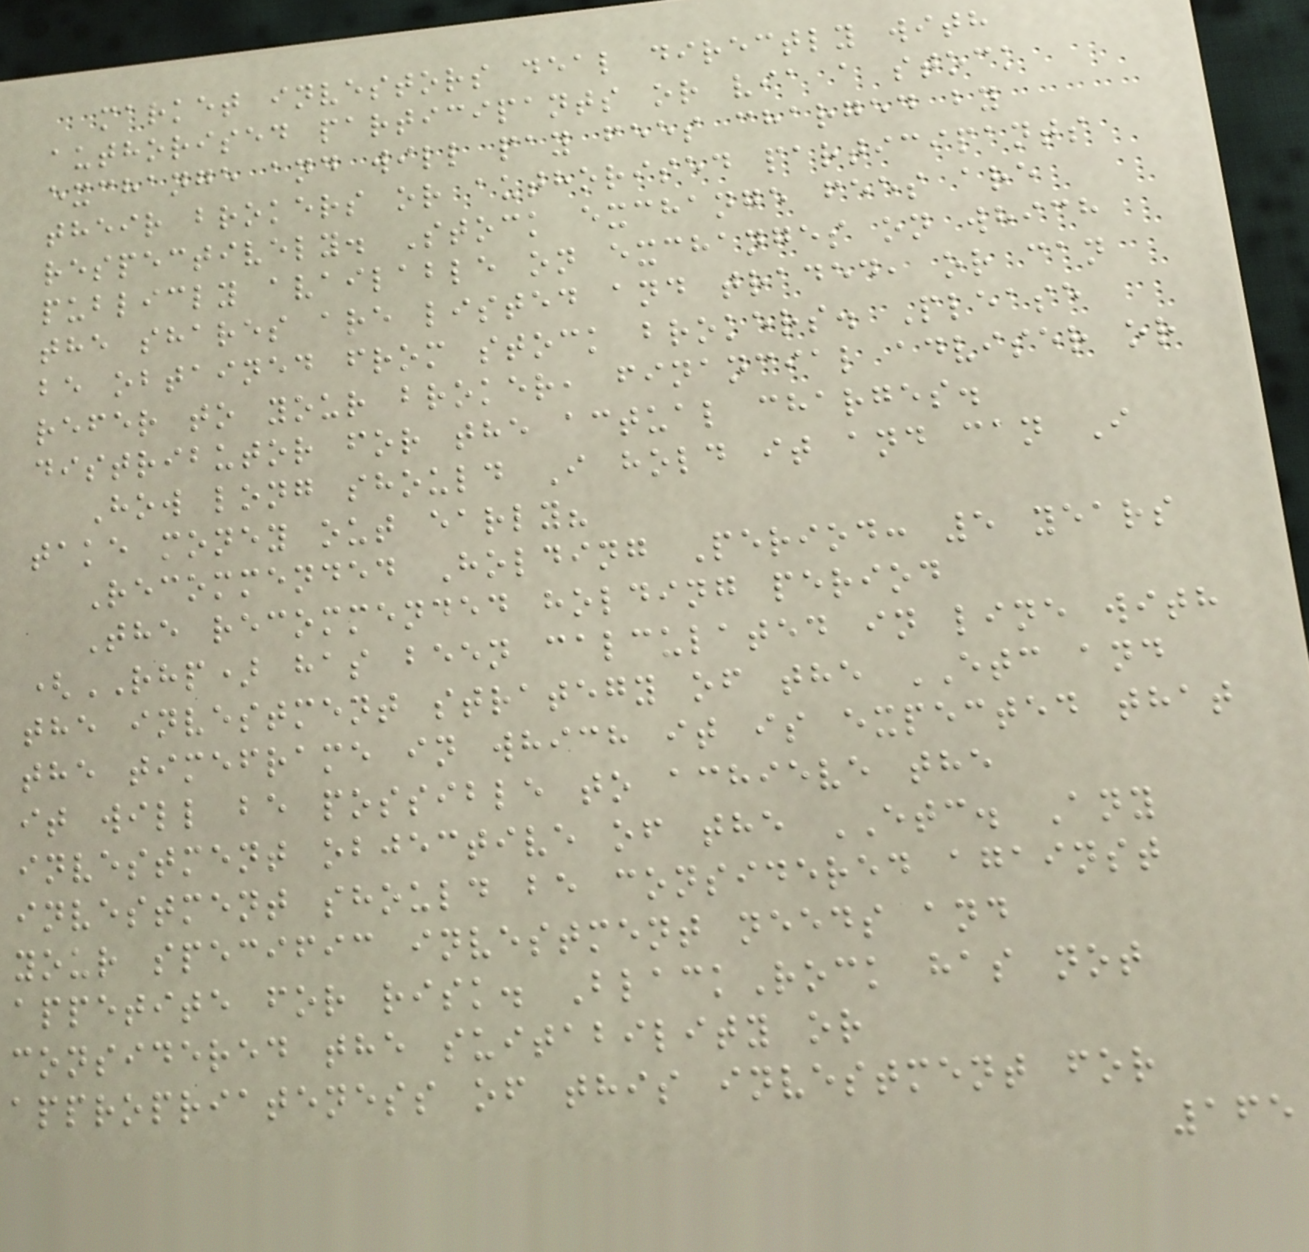market investors deal directly with
authorised participants or via a stock
exchange and will pay fees charged by
their brokers or authorised participants
respectively. Stock exchange fees are
publicly available on exchanges on which
the shares are listed and traded, or can
be obtained from stock brokers. Please
refer to your broker, financial adviser or
distributor for the actual charges.
How long should I hold it and can I
take money out early?
Recommended Holding Period: 5 years
The recommended holding period
(RHP) has been calculated in line with
the investment strategy of the ETC and
the timeframe in which it is expected that
it will be possible to achieve the
investment objective of the ETC. Any
investment should be considered against
your specific investment needs and
appetite for risk. BlackRock has not
considered the suitability or
appropriateness of this investment for
165
